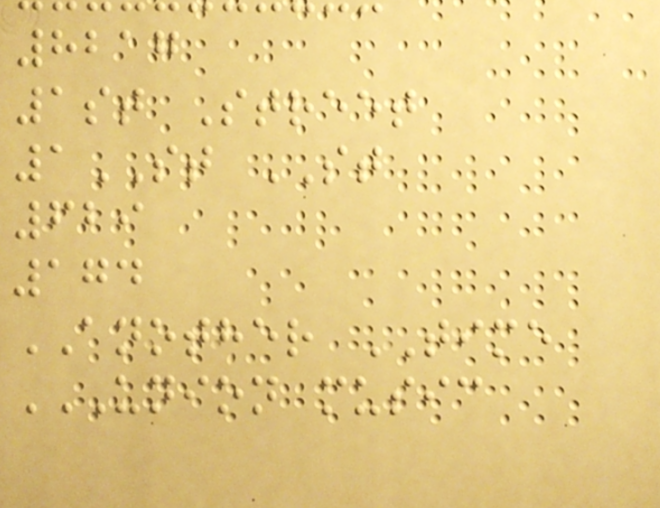8217
1st Street
1ST ST
629
174
ANOTHER TIME
UNION MUSIC
